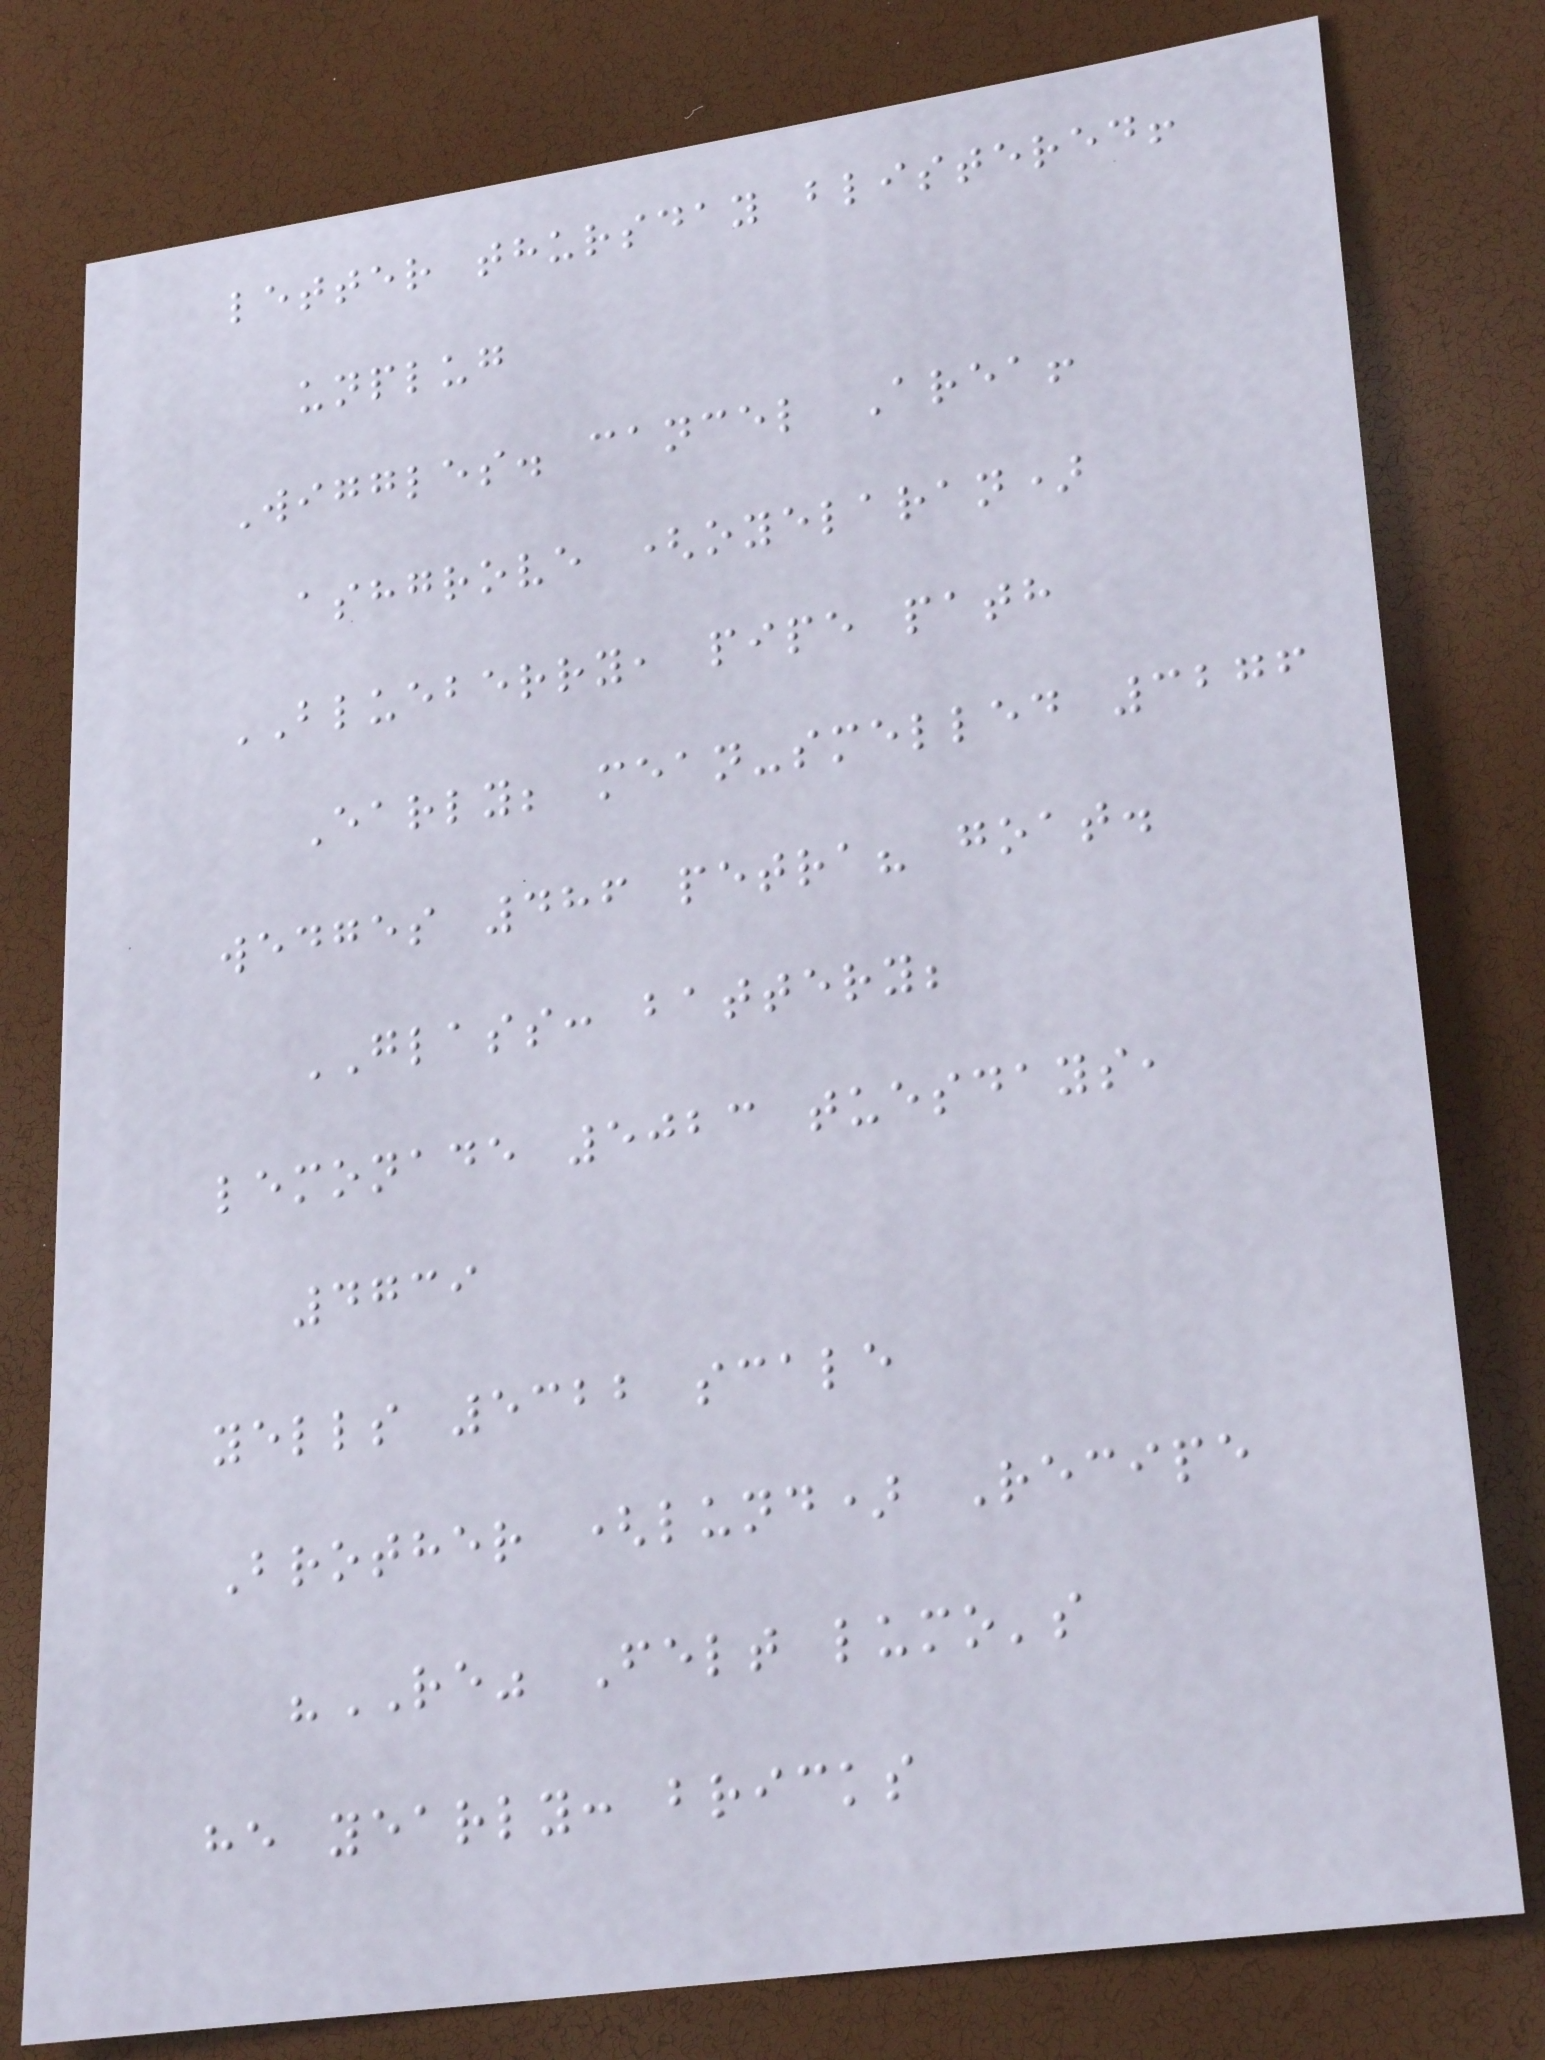letter thursday blistered!
unplug
Wiggles. cancel Area!
ashgrove (oyelaran)
BLUEBERRY, pipe path
Early; mean-smelled 3276
wedges 486 petra? goat.
GLASS: battery;
lemonade 5023 tuesdays,
4739
yells 5322 scale
Brother (lund) Recipe
"RE" Felt lumo's
he yearly: bricks
